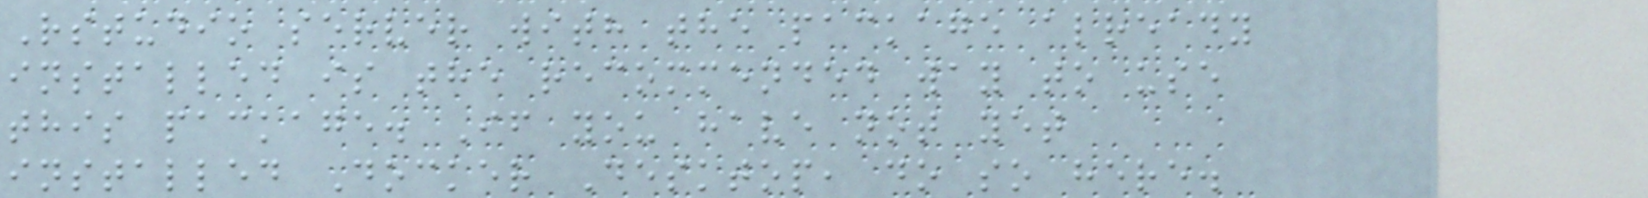Rstudio server with the package already
installed is the recommended way to use
this package. If you have not yet
installed Docker Desktop, do so here.
